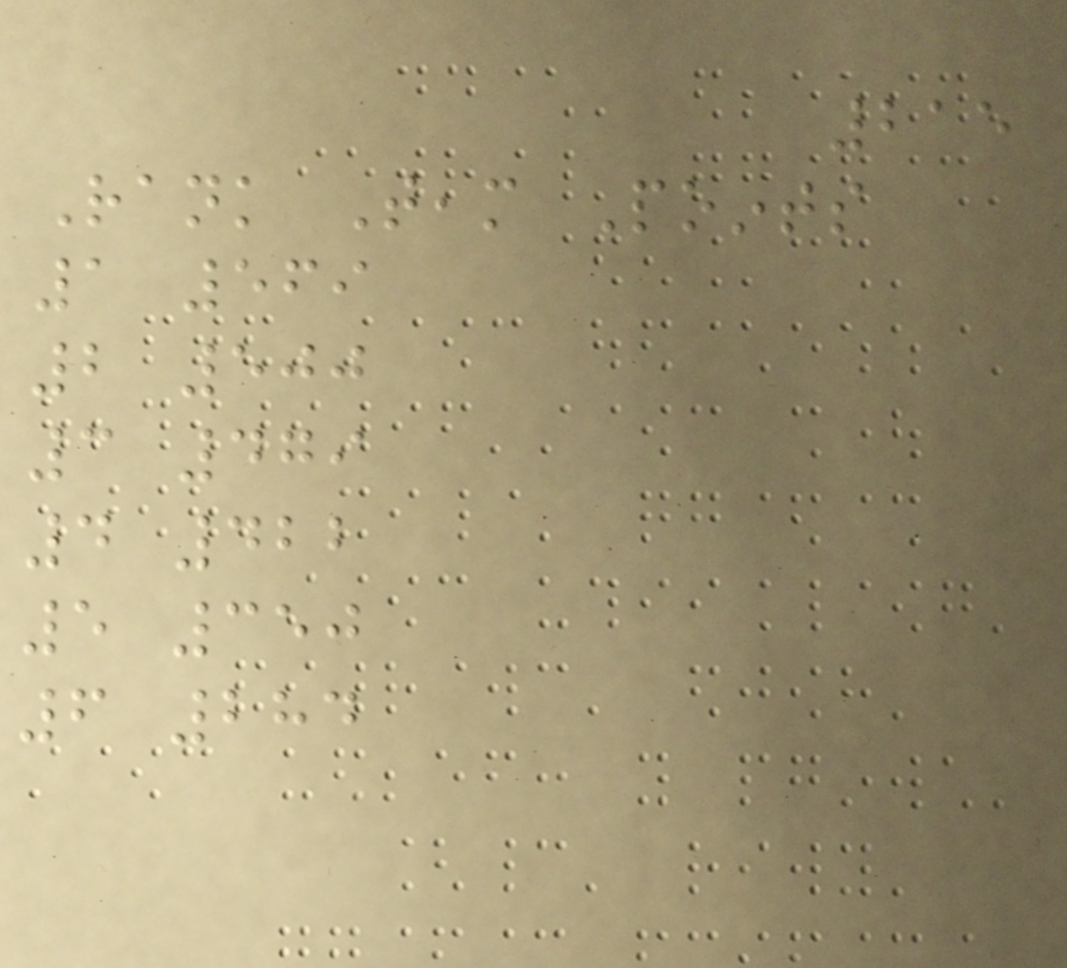215
Rank Team Points
1 569
2 500
3 479
4 422
5 350
6 284
